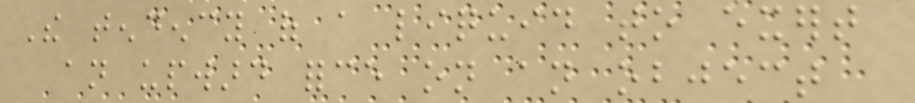The tendency of a liquid to exert
an upward force on an object
